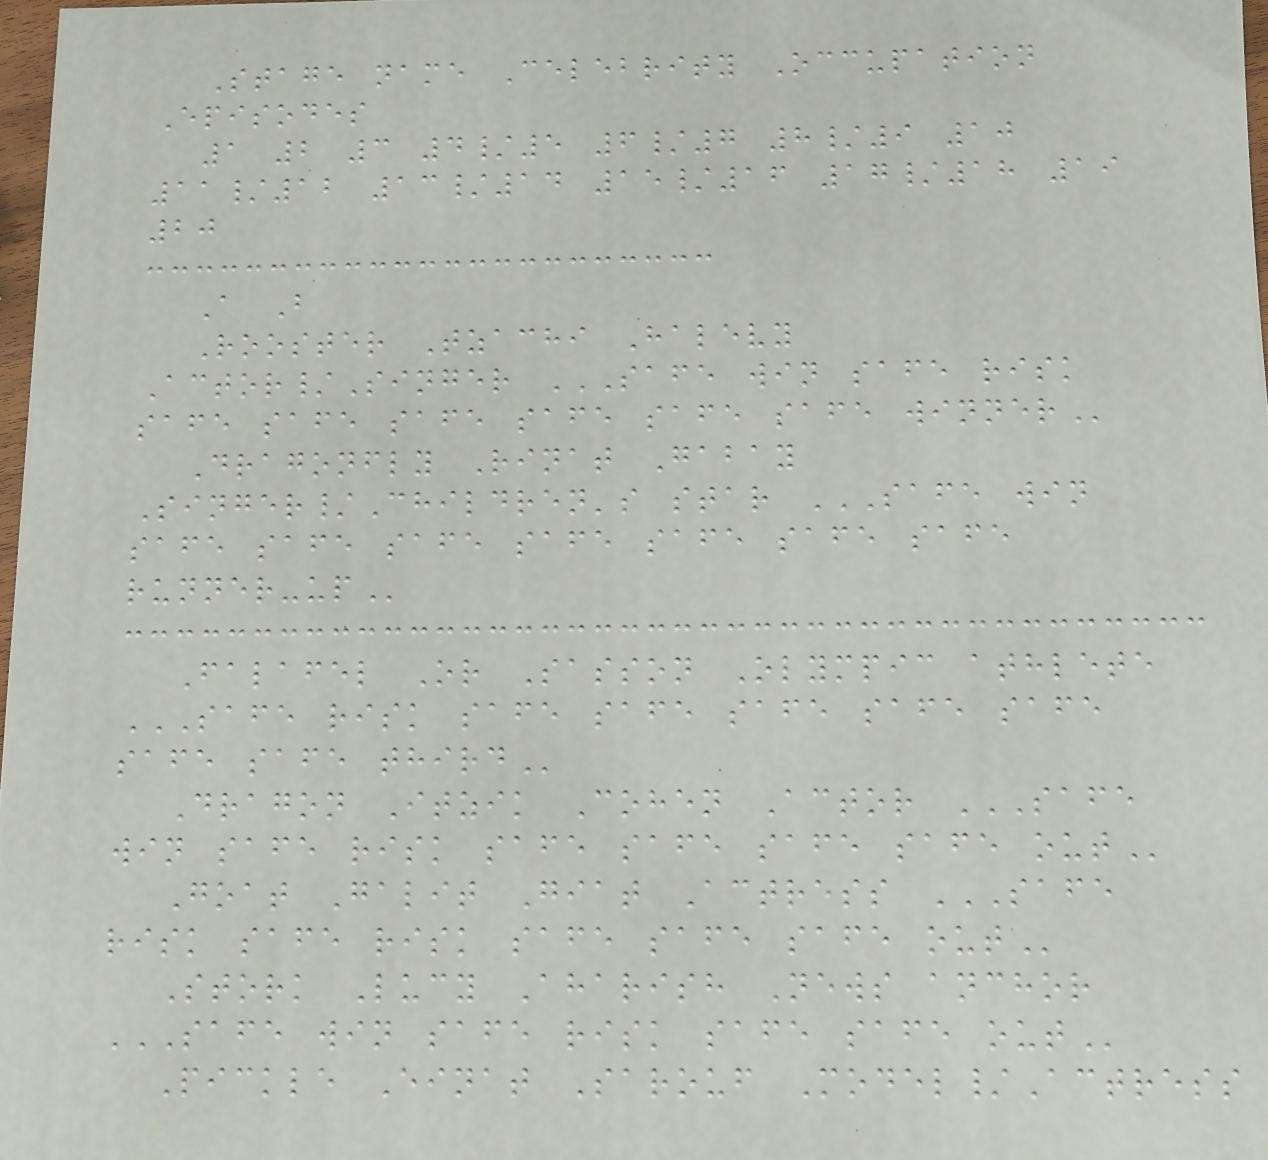Stage name Celebrity Occupation
Episodes
1 2 3 4/5 6/7 8/9 10
11/12 13/14 15/16 17/18 19
20
A B
Rooster Tzachi Halevy
Actor/Singer SAFE WIN SAFE RISK
SAFE SAFE SAFE SAFE SAFE SAFE WINNER
Dragonfly Rinat Gabay
Singer/Children's star SAFE WIN
SAFE SAFE SAFE SAFE SAFE SAFE SAFE
RUNNER-UP
Falafel Or Sasson Olympic athlete
SAFE RISK SAFE SAFE SAFE SAFE SAFE
SAFE SAFE THIRD
Dragon Itzik Cohen Actor SAFE
WIN SAFE RISK SAFE SAFE SAFE SAFE OUT
Goat Galit Giat Actress SAFE
RISK SAFE RISK SAFE SAFE SAFE OUT
Stork Lucy Aharish News anchor
SAFE WIN SAFE RISK SAFE SAFE OUT
Pickle Einat Sarouf Model/Actress
